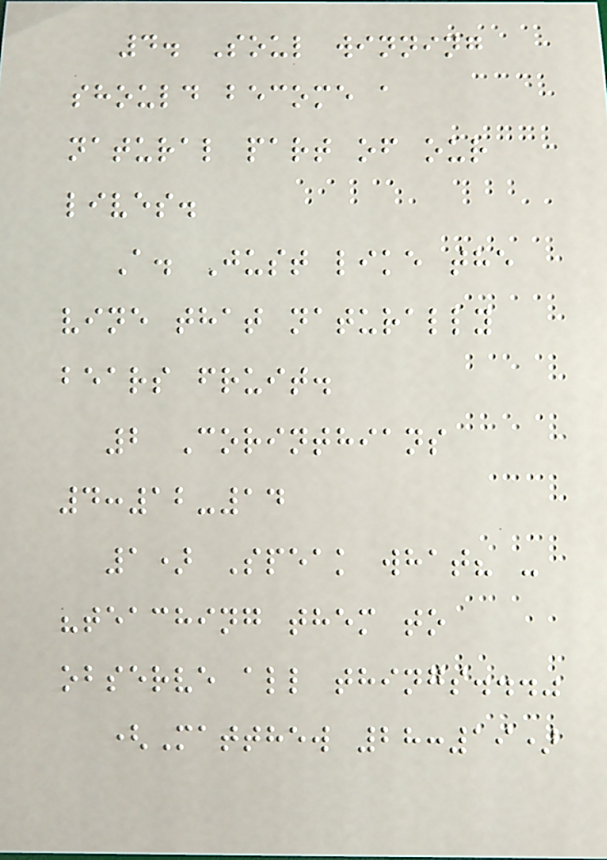4. Soul winning
should become a
natural part of our
lives.
A. Just like the
vine that naturally
bears fruit.
2 Corinthians
4:12-14
1) Speak what? -
"teaching them to
observe all things..."
(Matthew 28:19)
